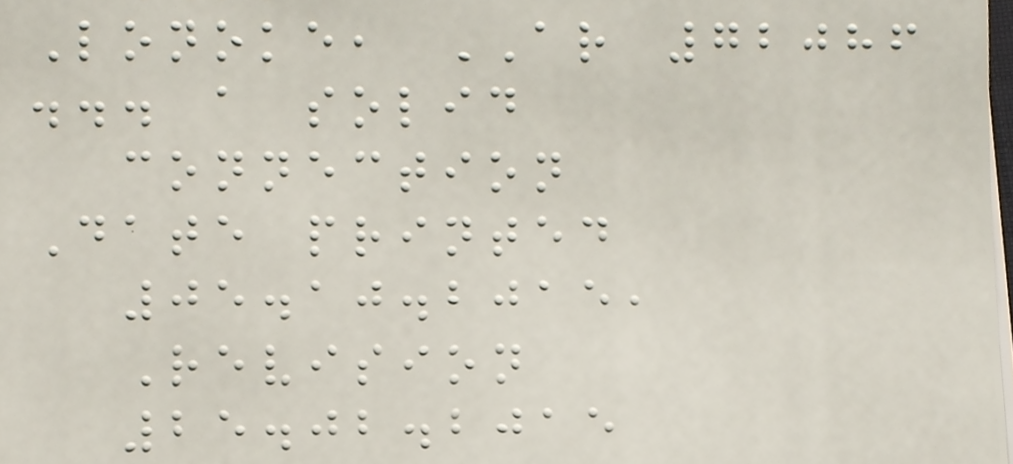Lonoke, AR 72086
... a solid
connection
Date printed
05.10.2015,
Revision
25.02.2015
